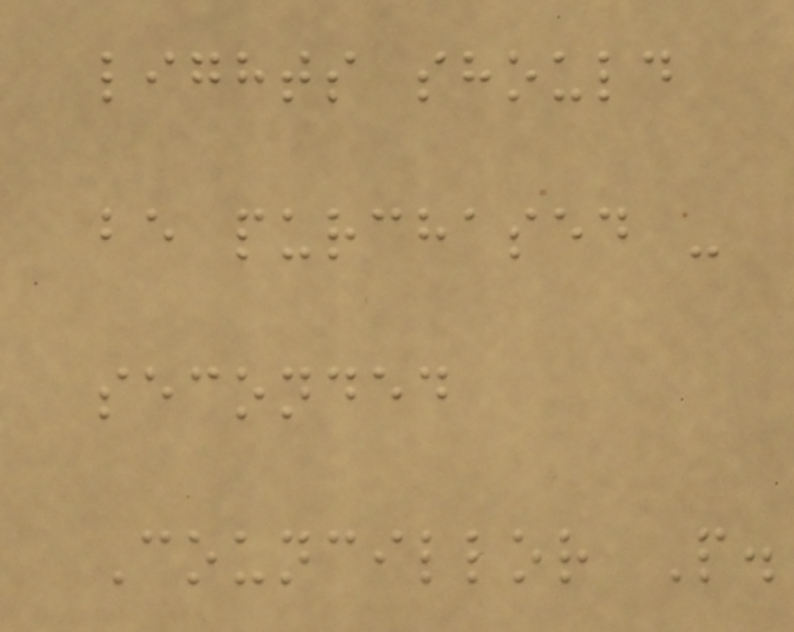lights should
be purchased -
seconded
Councillor P.
